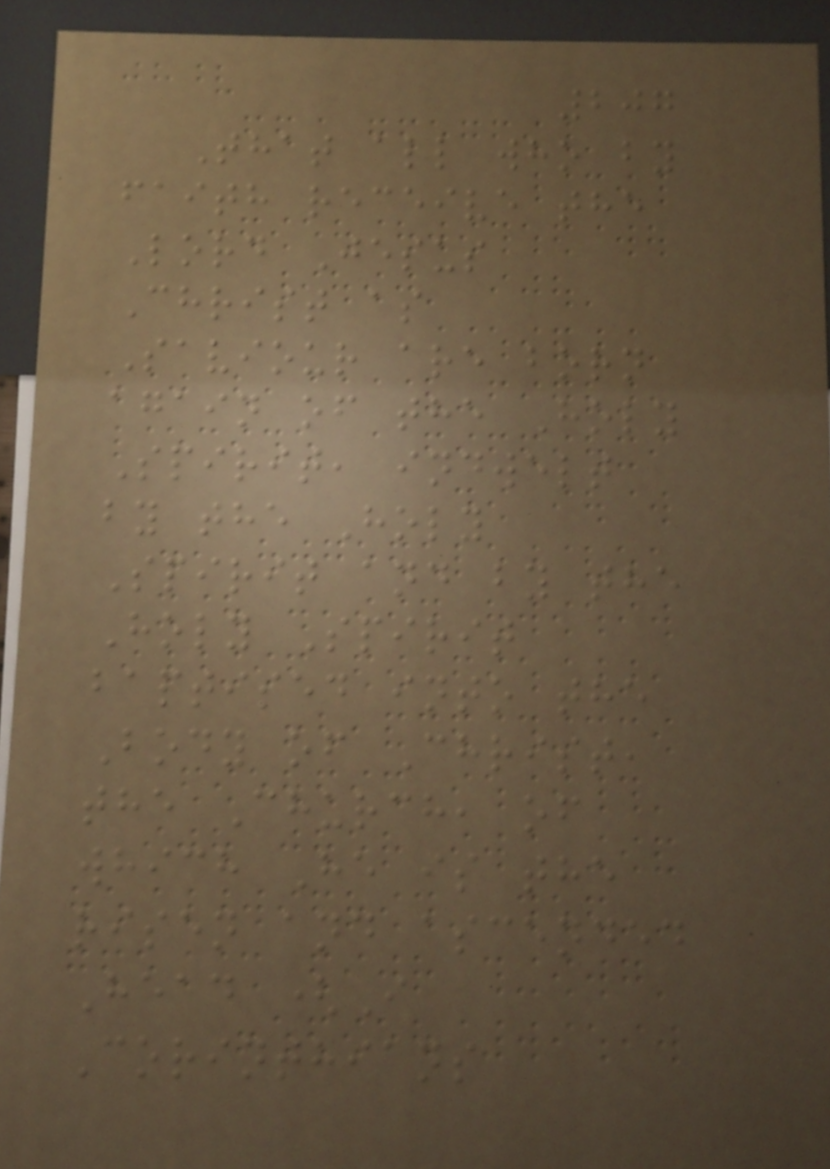207
That all who by
faith receive the
Lord Jesus
Christ as
Saviour are born
again of the Holy
Spirit, indwelt
by the Holy
Spirit and by the
Holy Spirit
baptised into the
Body of Christ,
the Church, of
which He is the
risen and ascended
Head (I
Corinthians
